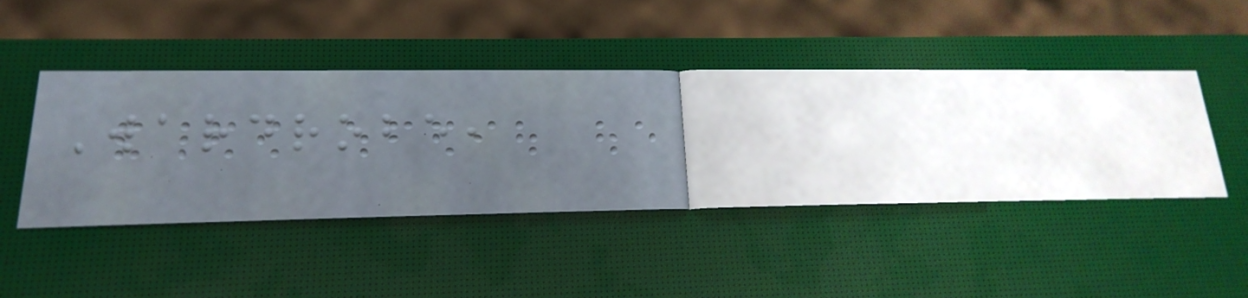Wardrobe,
